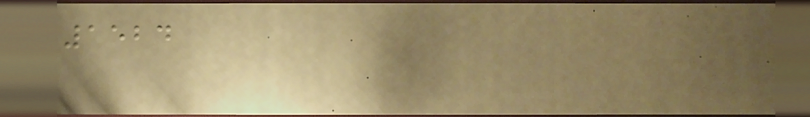1524
